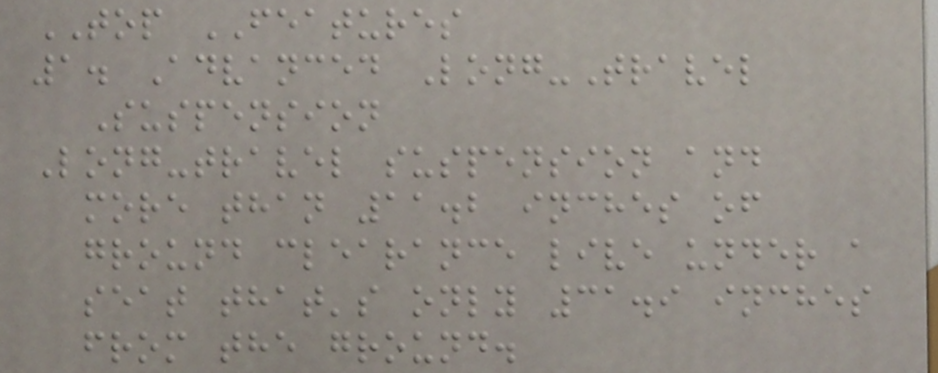TOP FEATURES
1. Advanced Long-Travel
Suspension
Long-travel suspension and
more than 11.2 inches of
ground clearance live under a
seat that's only 31.9 inches
from the ground.
